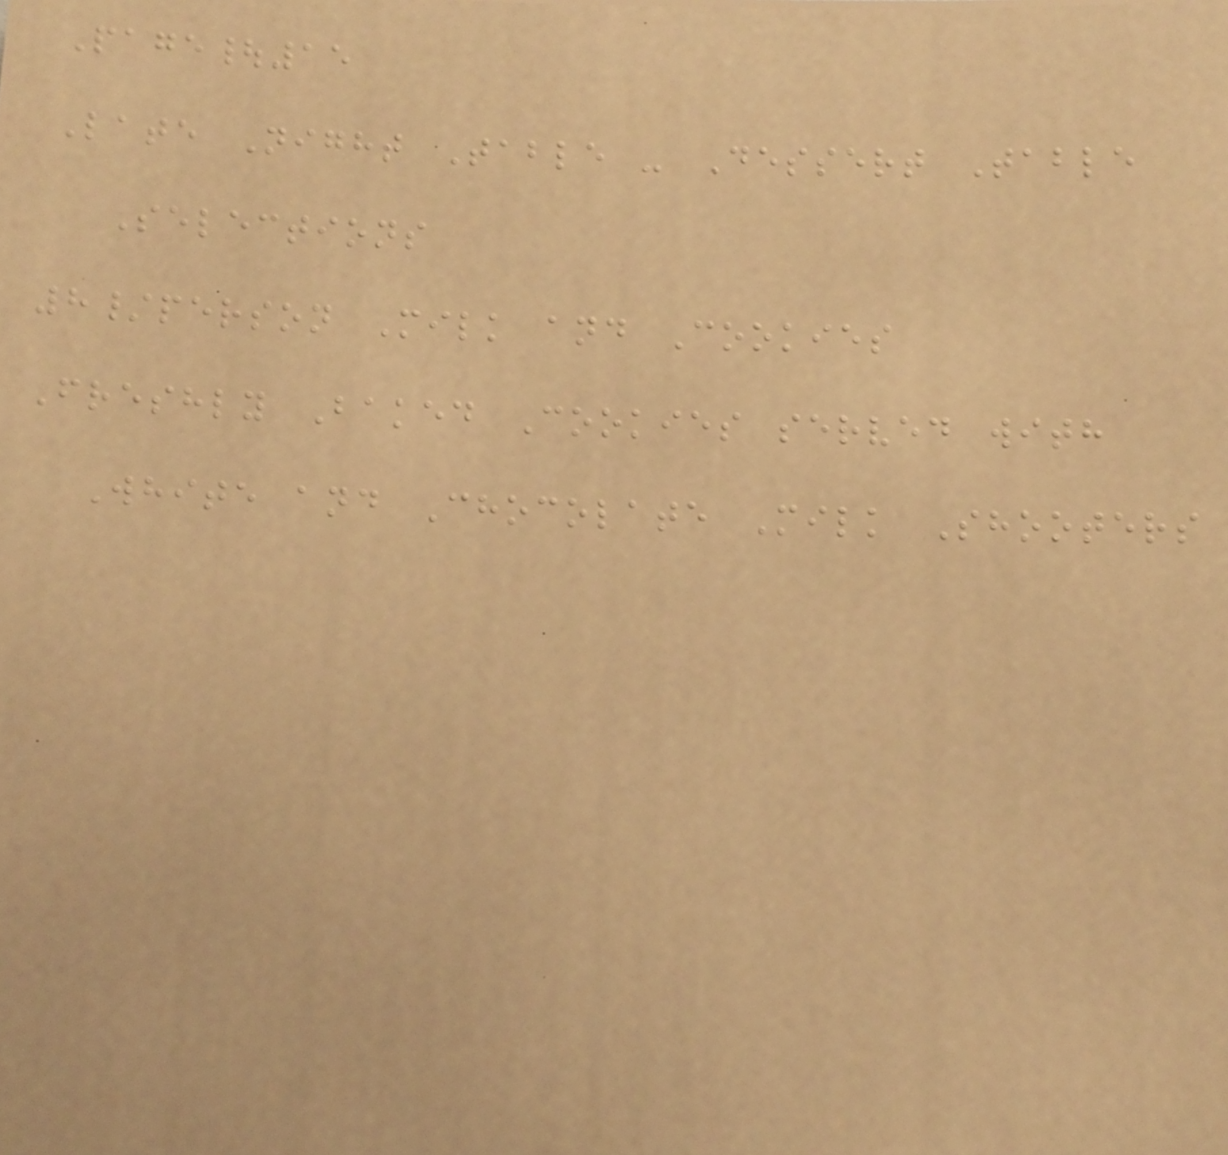Page|15
Late Night Table - Dessert Table
Selections
8/person Milk and Cookies
Freshly Baked Cookies served with
White and Chocolate Milk Shooters
